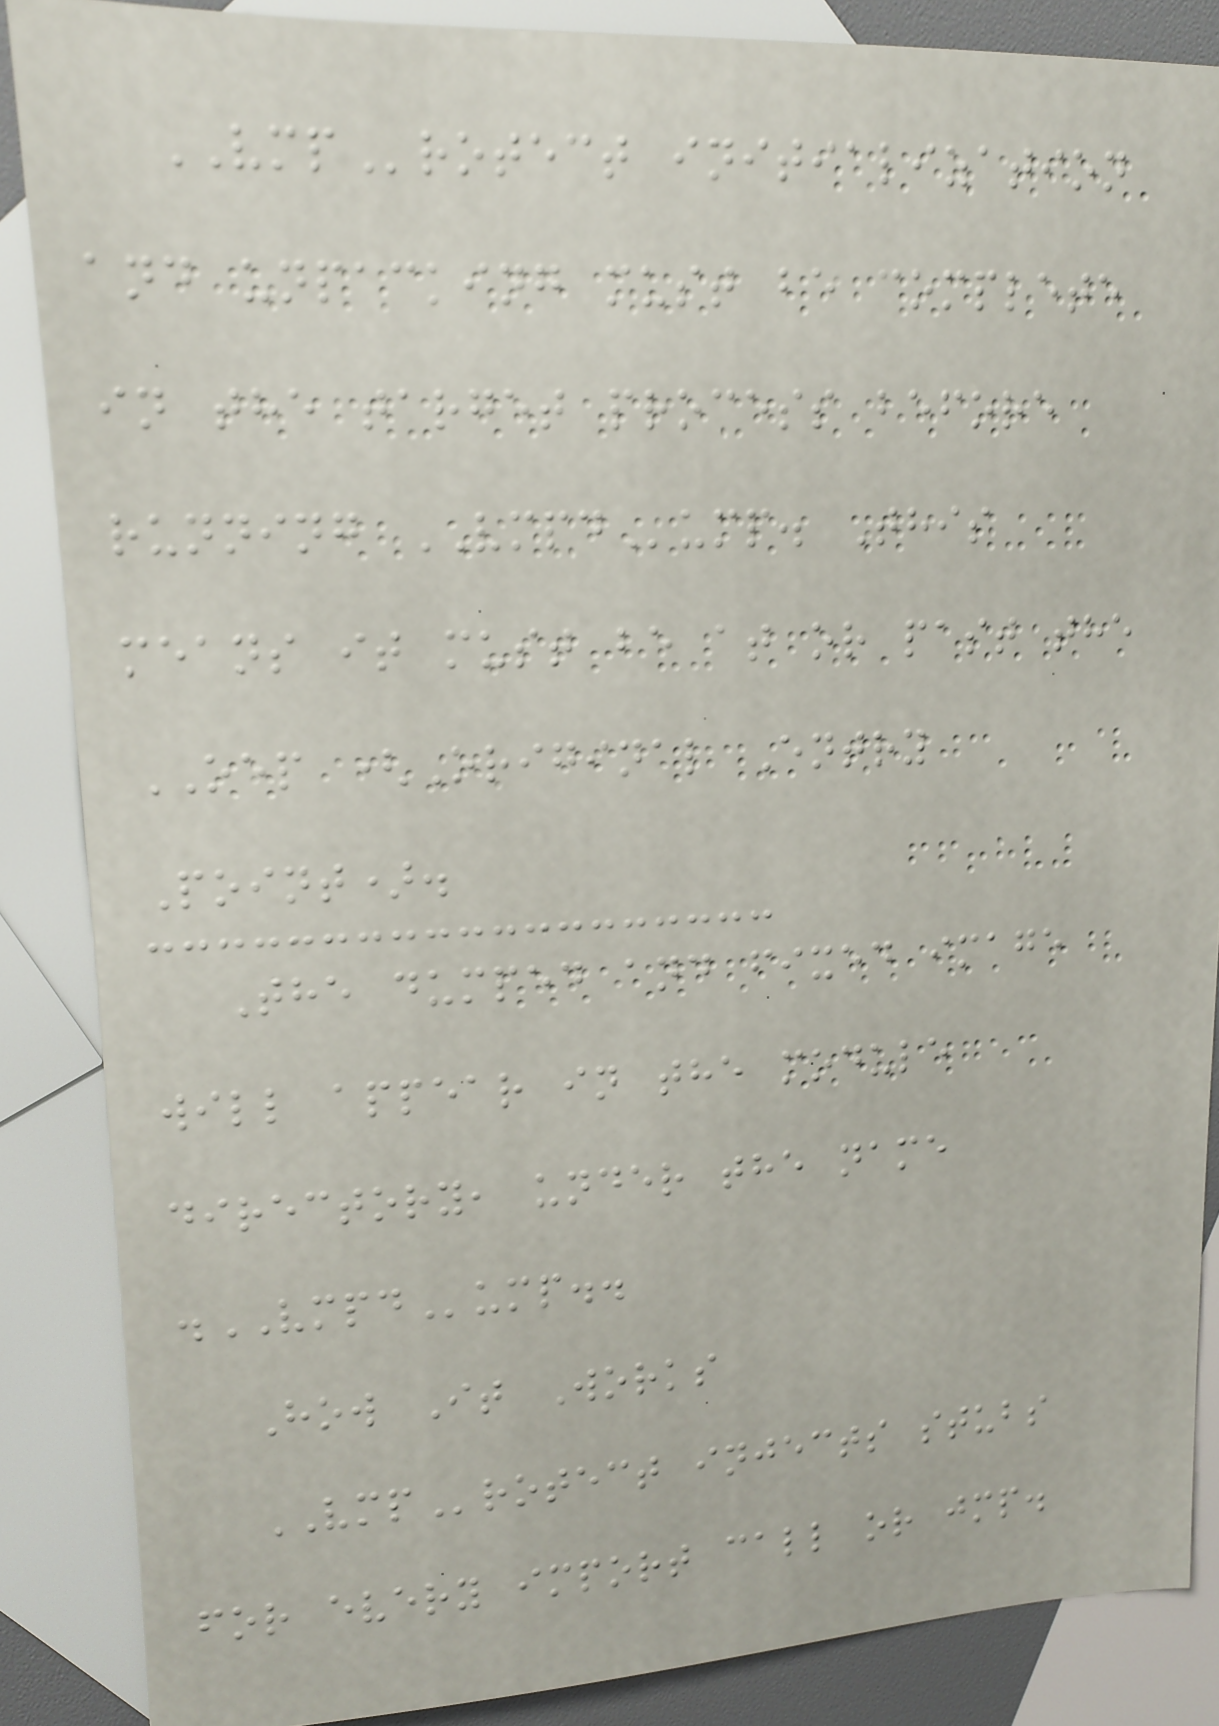VMProtect initialization
and unpacking must be complete
in the target process before
running VMPDump. This
means it must be at or past the
OEP (Original Entry
Point).
The dumped and fixed image
will appear in the module
directory, under the name
.VMPDump..
How It Works
VMProtect injects stubs
for every import call or jmp.
